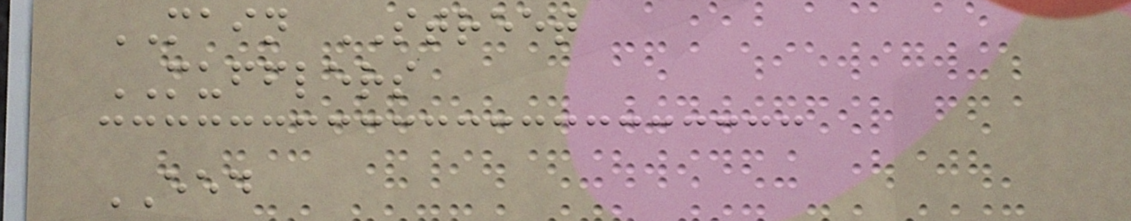MAIN STREET
MUFFLERS
EED
